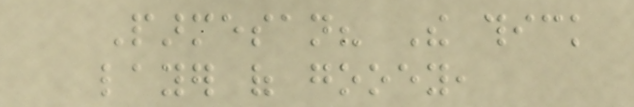Parmesan? The thick
layer of gooey,
